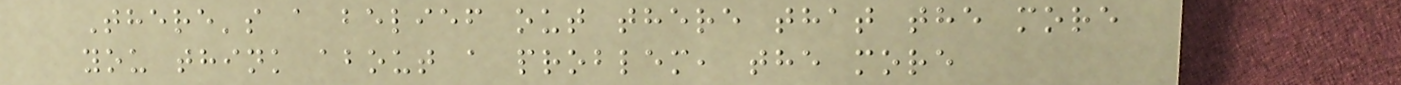There's a belief out there that the more
you think about a problem, the more
